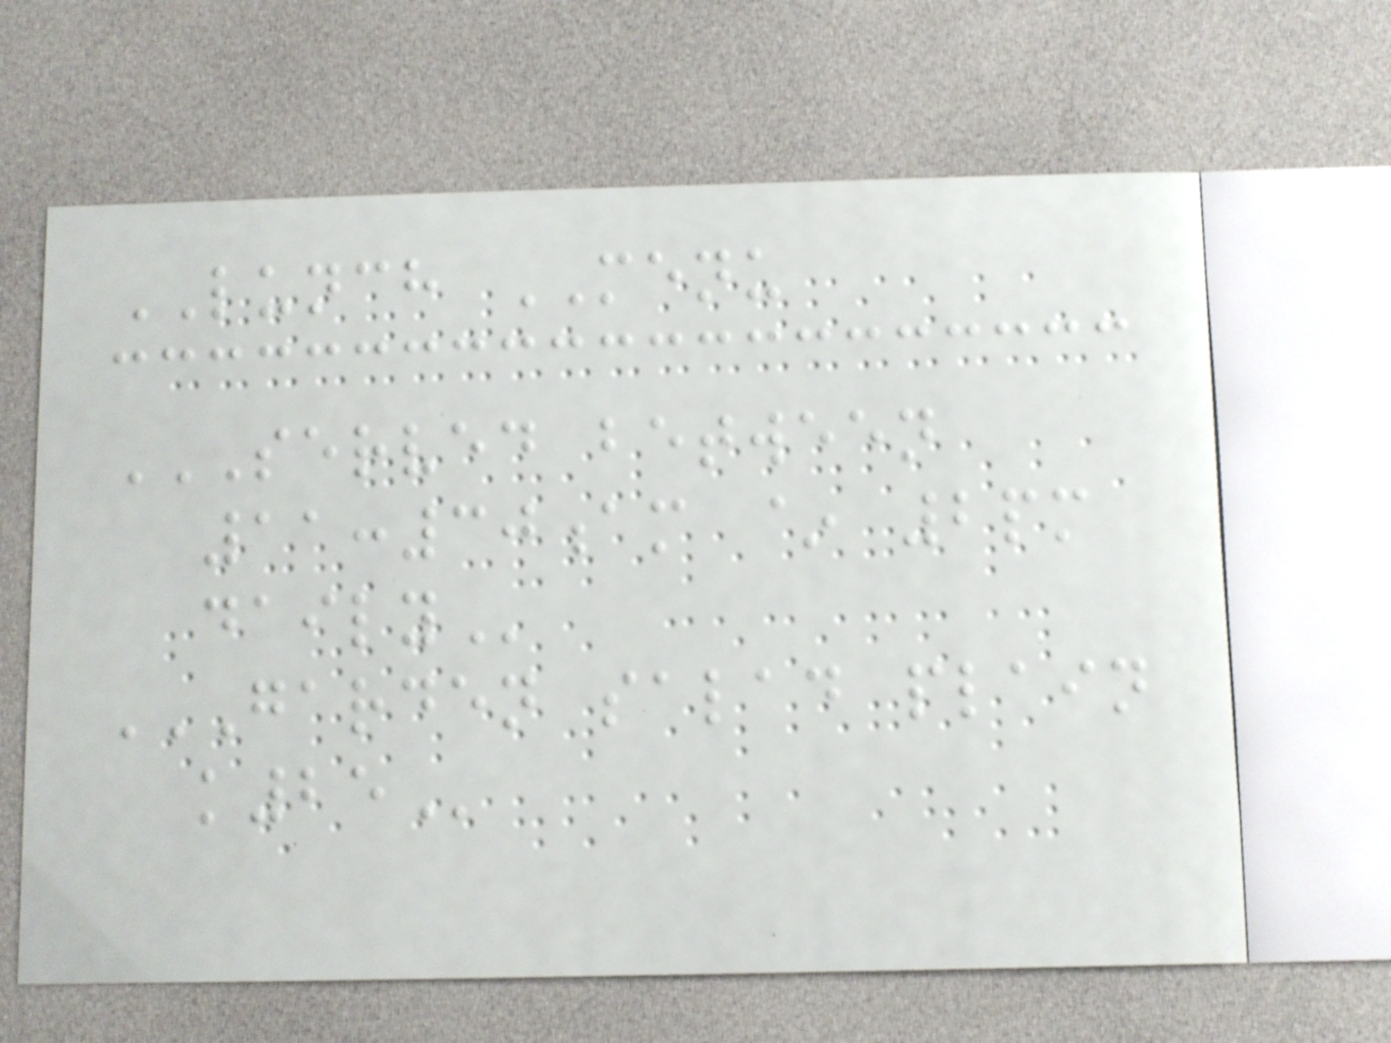LUNCH MENU
SERVED BETWEEN
11:30AM ~ 2PM
DAILY
GARDEN SALAD PLAIN
K25
